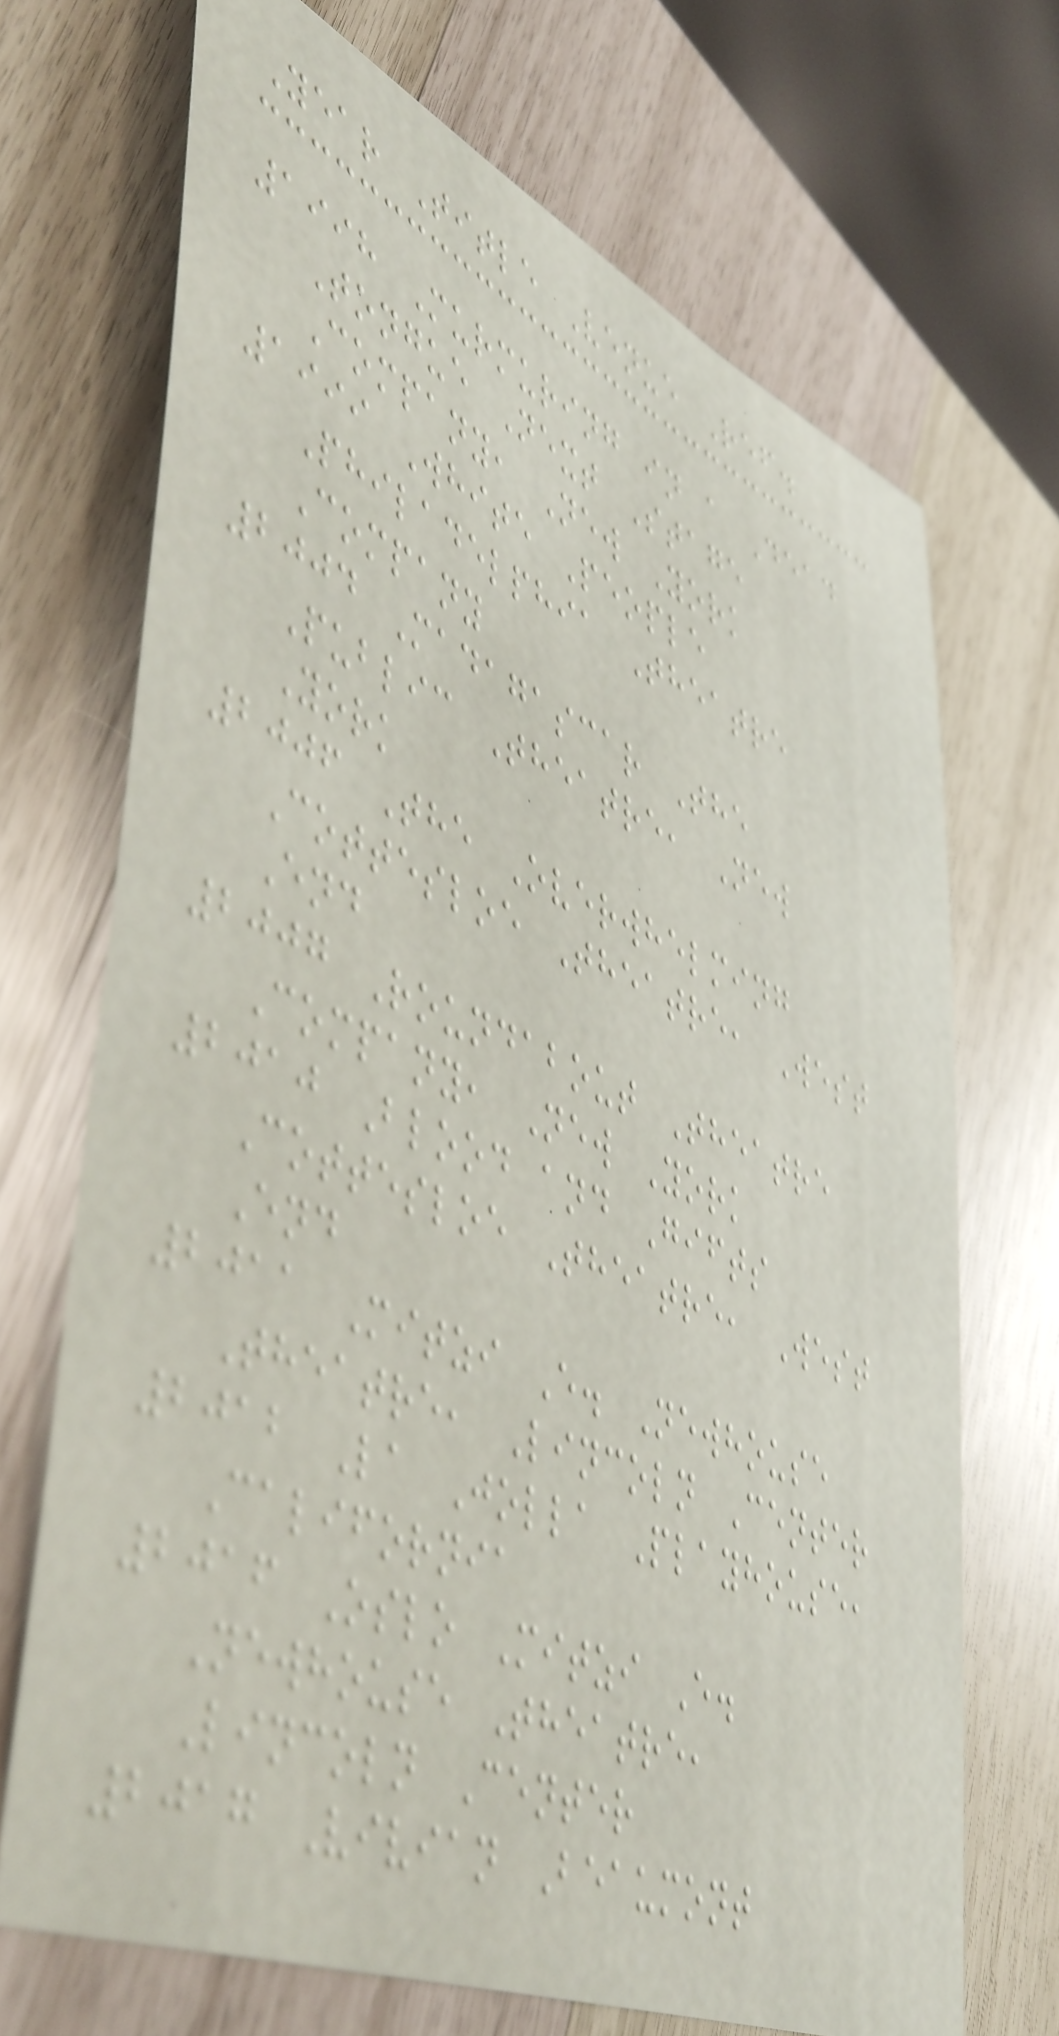Year Title Venue Ref.
1998 Murmuring in a Dead
Tongue Next Stage
Company, New York
1999 White People
Philadelphia Theatre
Company
2004 Madagascar The
Public Theatre, New
York
2006 The Overwhelming
Cottesloe Theatre, West
End
2007 Roundabout Theatre
Company, New York
2010 Blood and Gifts
Cottesloe Theatre, West
End
2011 Mitzi E. Newhouse
Theatre, Lincoln Center
2012 La Jolla Playhouse,
California
2016 Oslo Mitzi E.
Newhouse Theatre,
Lincoln Center
2017 Vivian Beaumont
